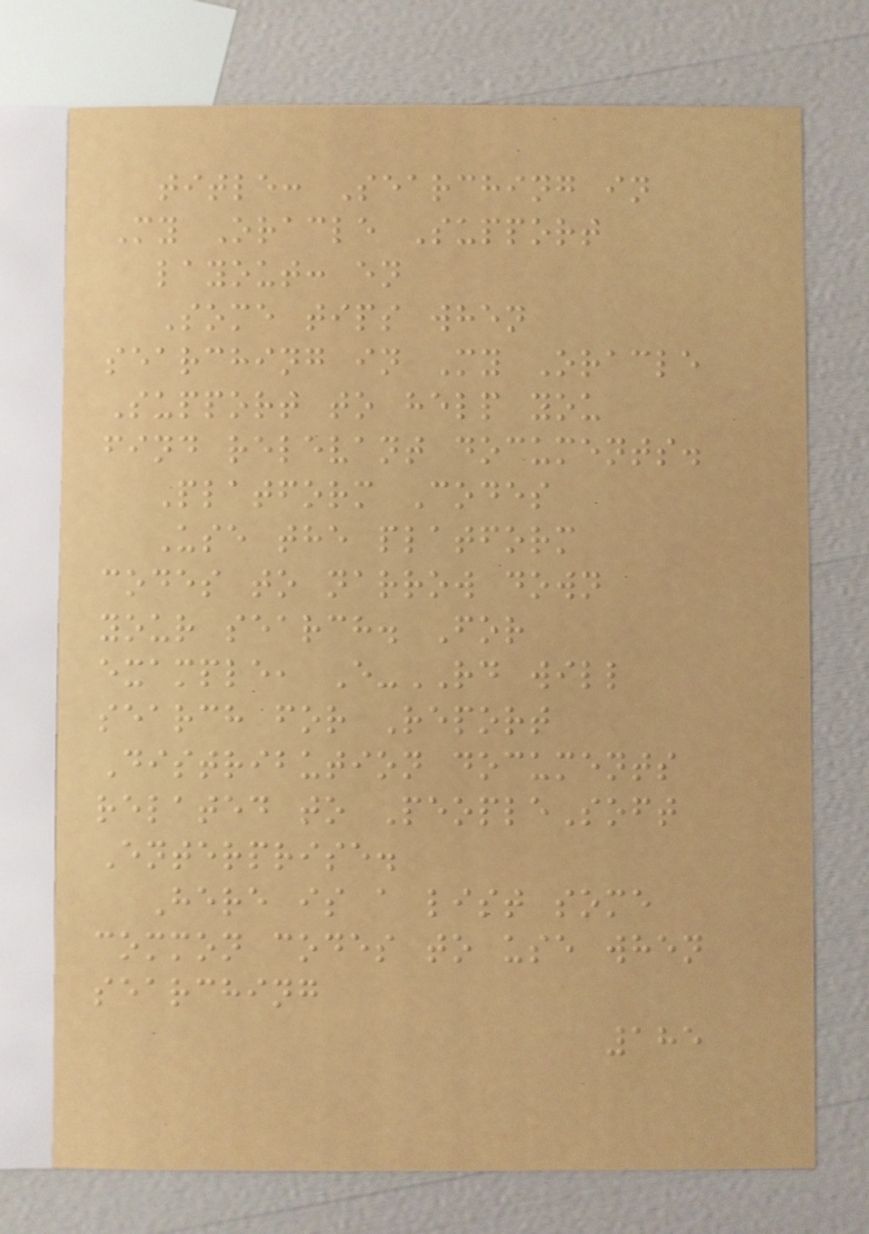title: Searching in
My Oracle Support
layout: en
Some tips when
searching in My Oracle
Support to help you
find relevant documents.
Platform Codes
Use the platform
codes to narrow down
your search. For
example, E-RD will
search for Report
Distribution documents
related to PeopleSoft
Enterprise.
Here is a list some
common codes to use when
searching
185
